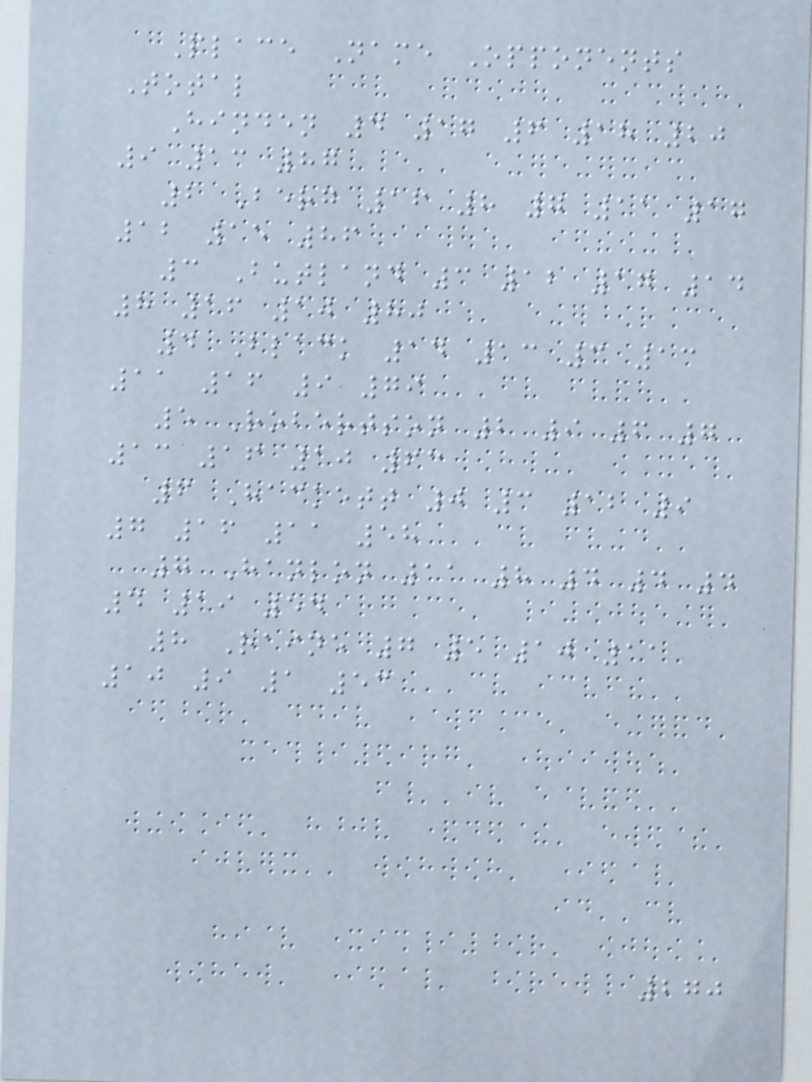Place Name Opponents
Total
Hinden 4 17 6 18 20
9 13 87
2 Berg 16 8 7 11 17
12 15 86
3 Butland 3 12 17 14
8 16 10 80
4 Black 14 13 3 13
11 16 9 79
5 Robertson 2 9 6 7
13 16 10 63
6 Hackett 0 3 12 9
7 16 11 58
7 Hanlon 11 8 4 4 4
4 19 54
8 Raine 7 5 10 11
10 9 1 53
270
